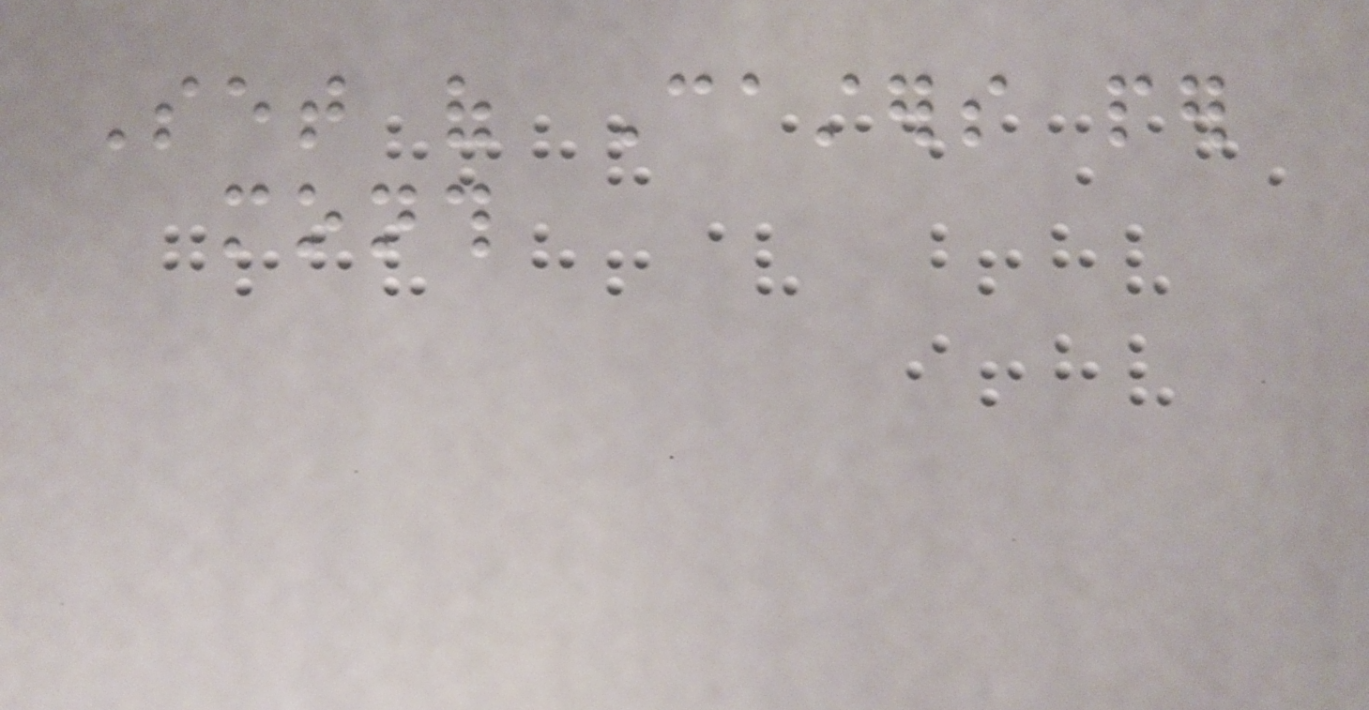Set of Casters per
month
